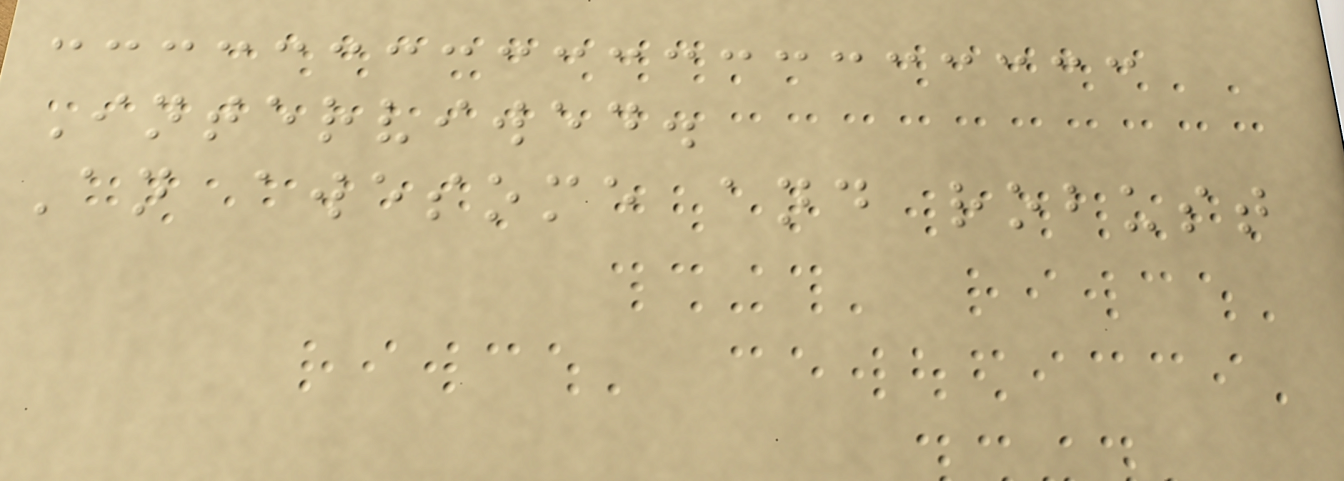Interviwed.
An awesome and robust
